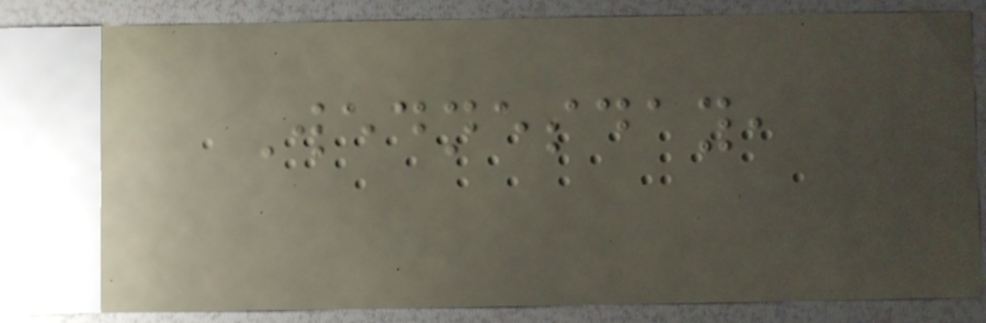Wednesday,
